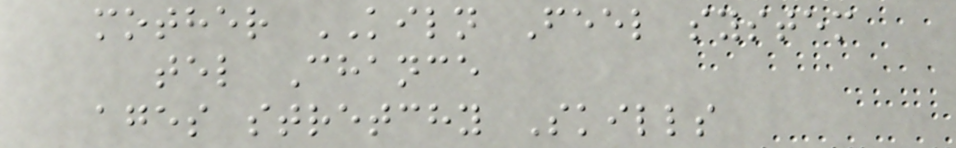mother KILN Feel system
tel Chance
ages stretchy Skills
